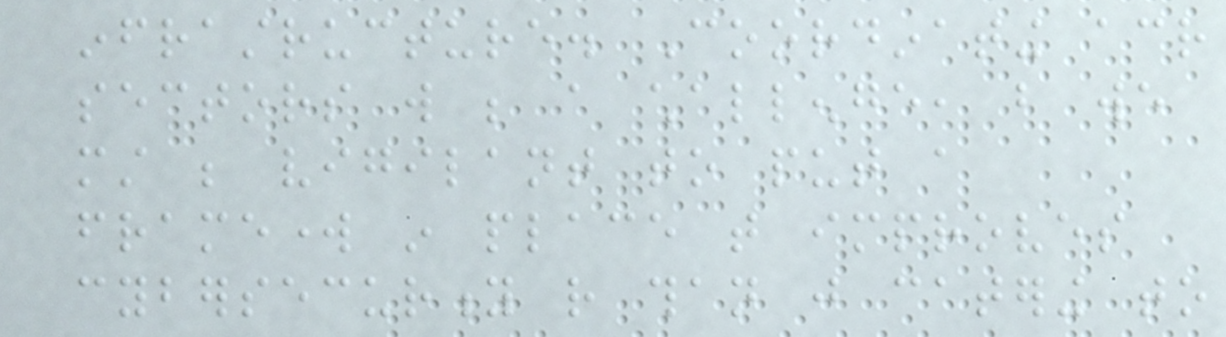infrastructure. Coordinating across
sectors will be a challenge, but we
must be vigilant to put a
framework in place that improves
cybersecurity rather than just catering to
